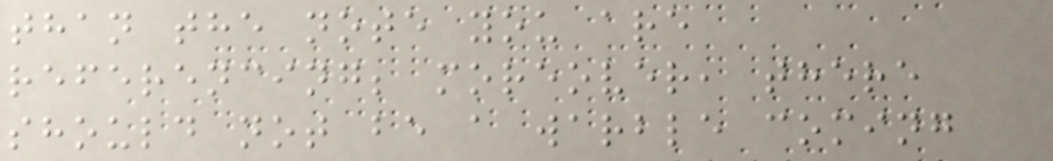than the note you are
referencing; moreover, there
should not be a warble coming
